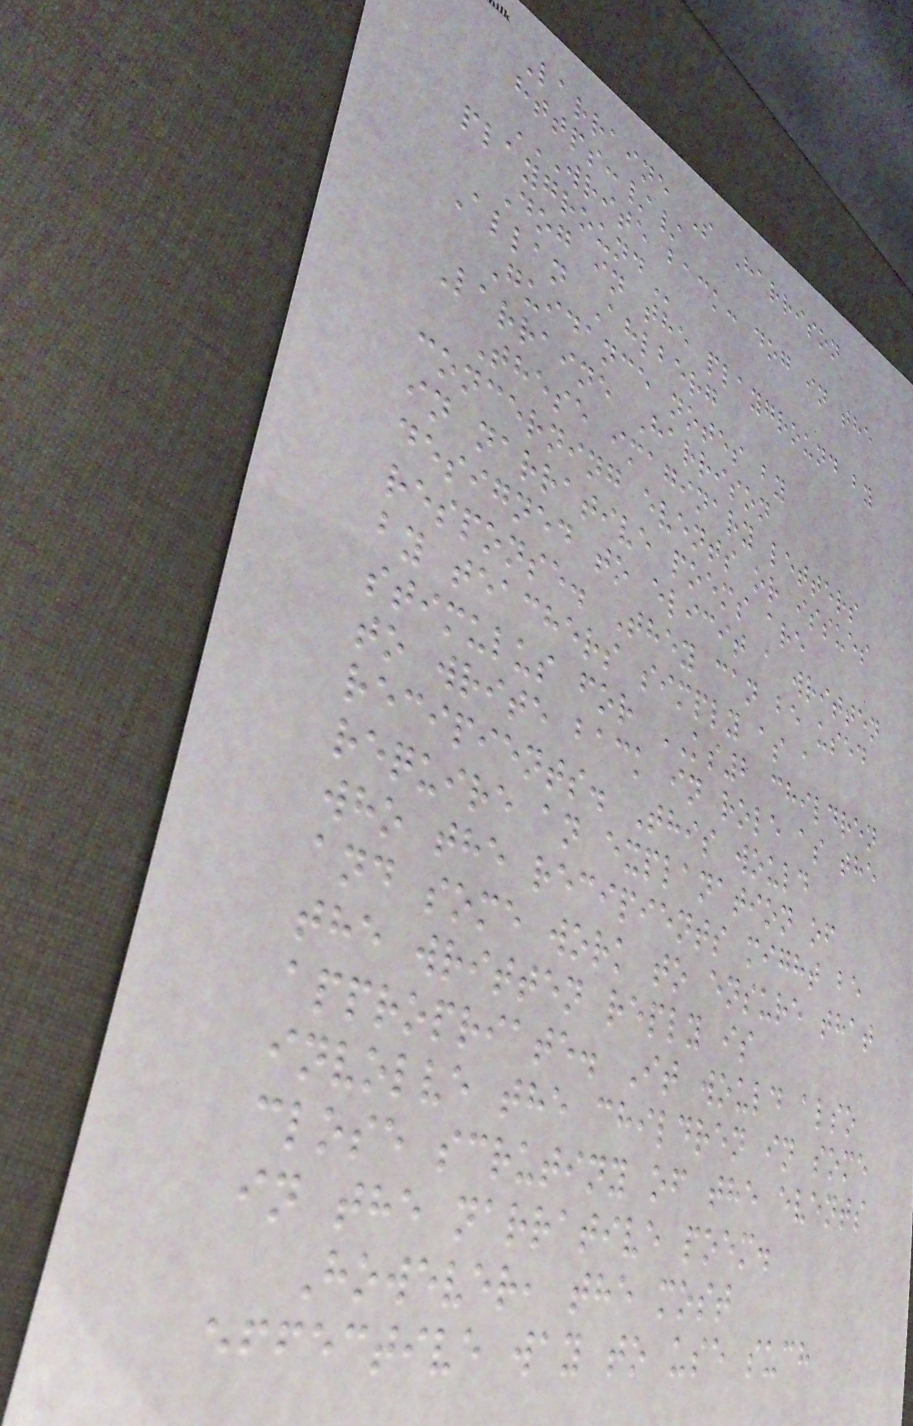Larraine S Harrison
https://
WRITE BACK: DOG IN THE
PLAYGROUND
Dog in the playground by
Allan Ahlberg
Guidance notes by
Larraine Harrison
These imaginary letters
concerning events or issues
in narrative poems are
designed to elicit a written
response. They can be used
by teachers simply as a
stimulus for KS2 children
to write back in role as the
recipients. This would
require an explanation of
who the recipients might be
and some work to ensure that
the written reply is
appropriate. It would also
involve the children in some
close scrutiny of the events
in the narrative poem.
However, the most
effective way to use such
